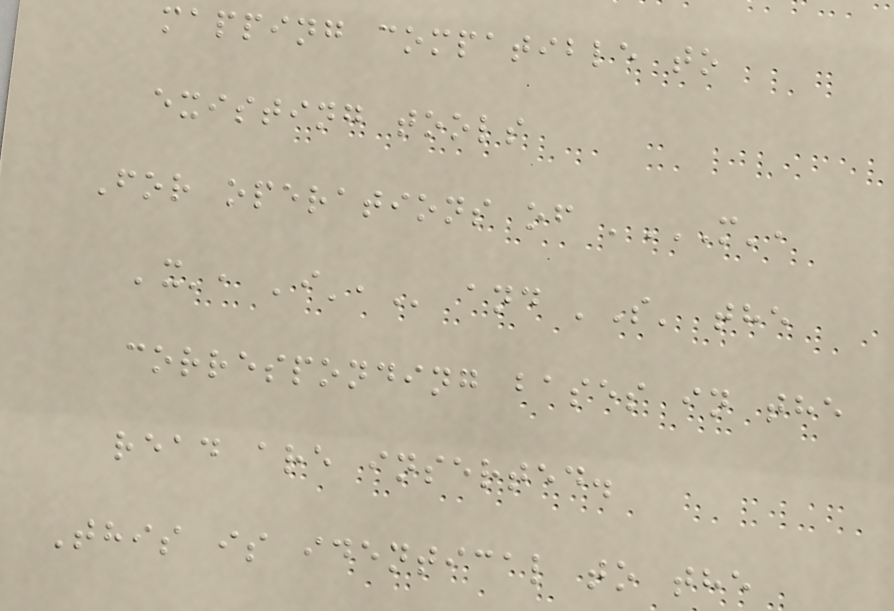mapping compatible to
existing tools
For operations of 'M',
'X', 'I', and 'S' the
corresponding bases in the
read are inserted.
This is identical to the
